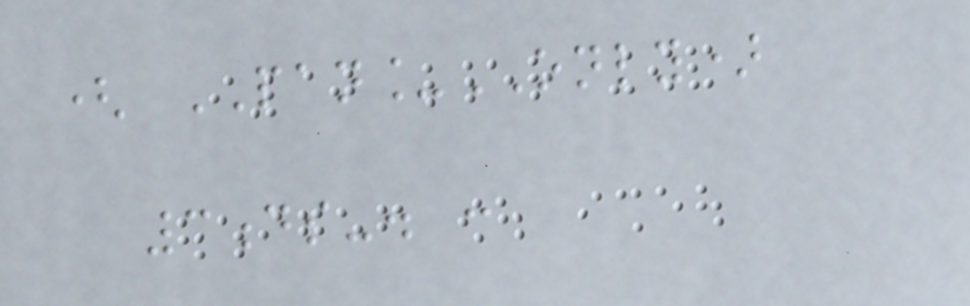( PAN_ONLY)
3ds-. :
